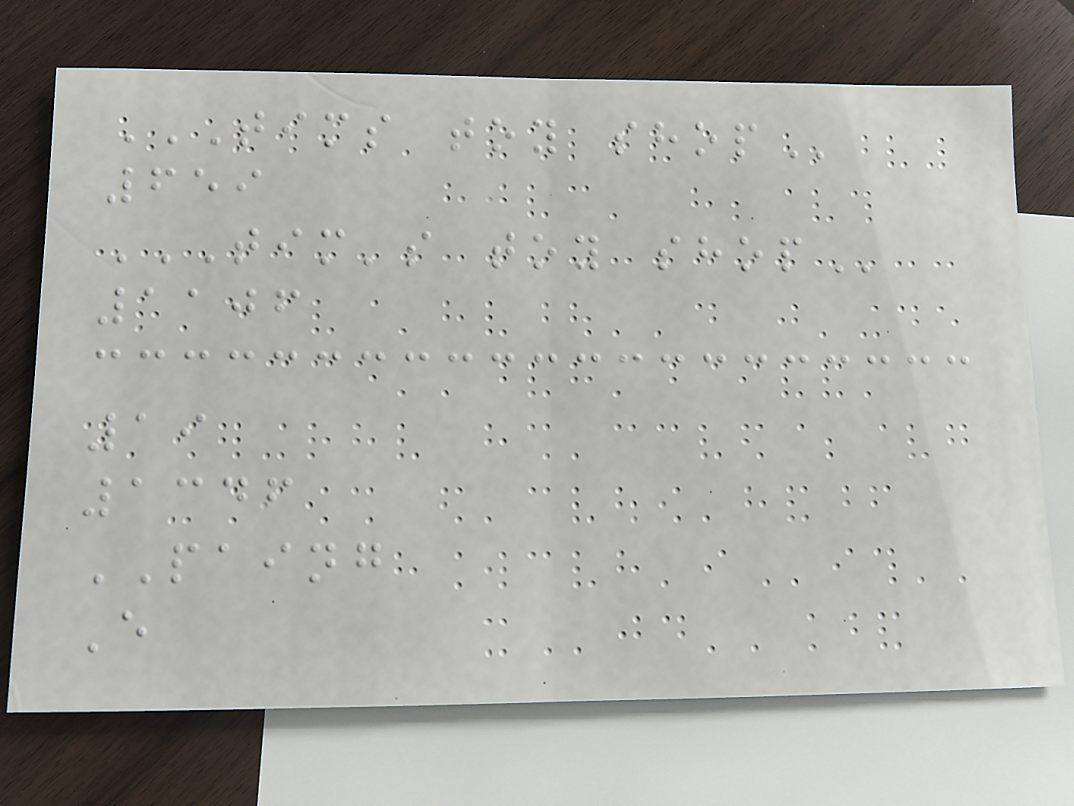TIMS TOY SHOP
659
TIM'S TOY SHOP
1106
19
1346
PAING
E
